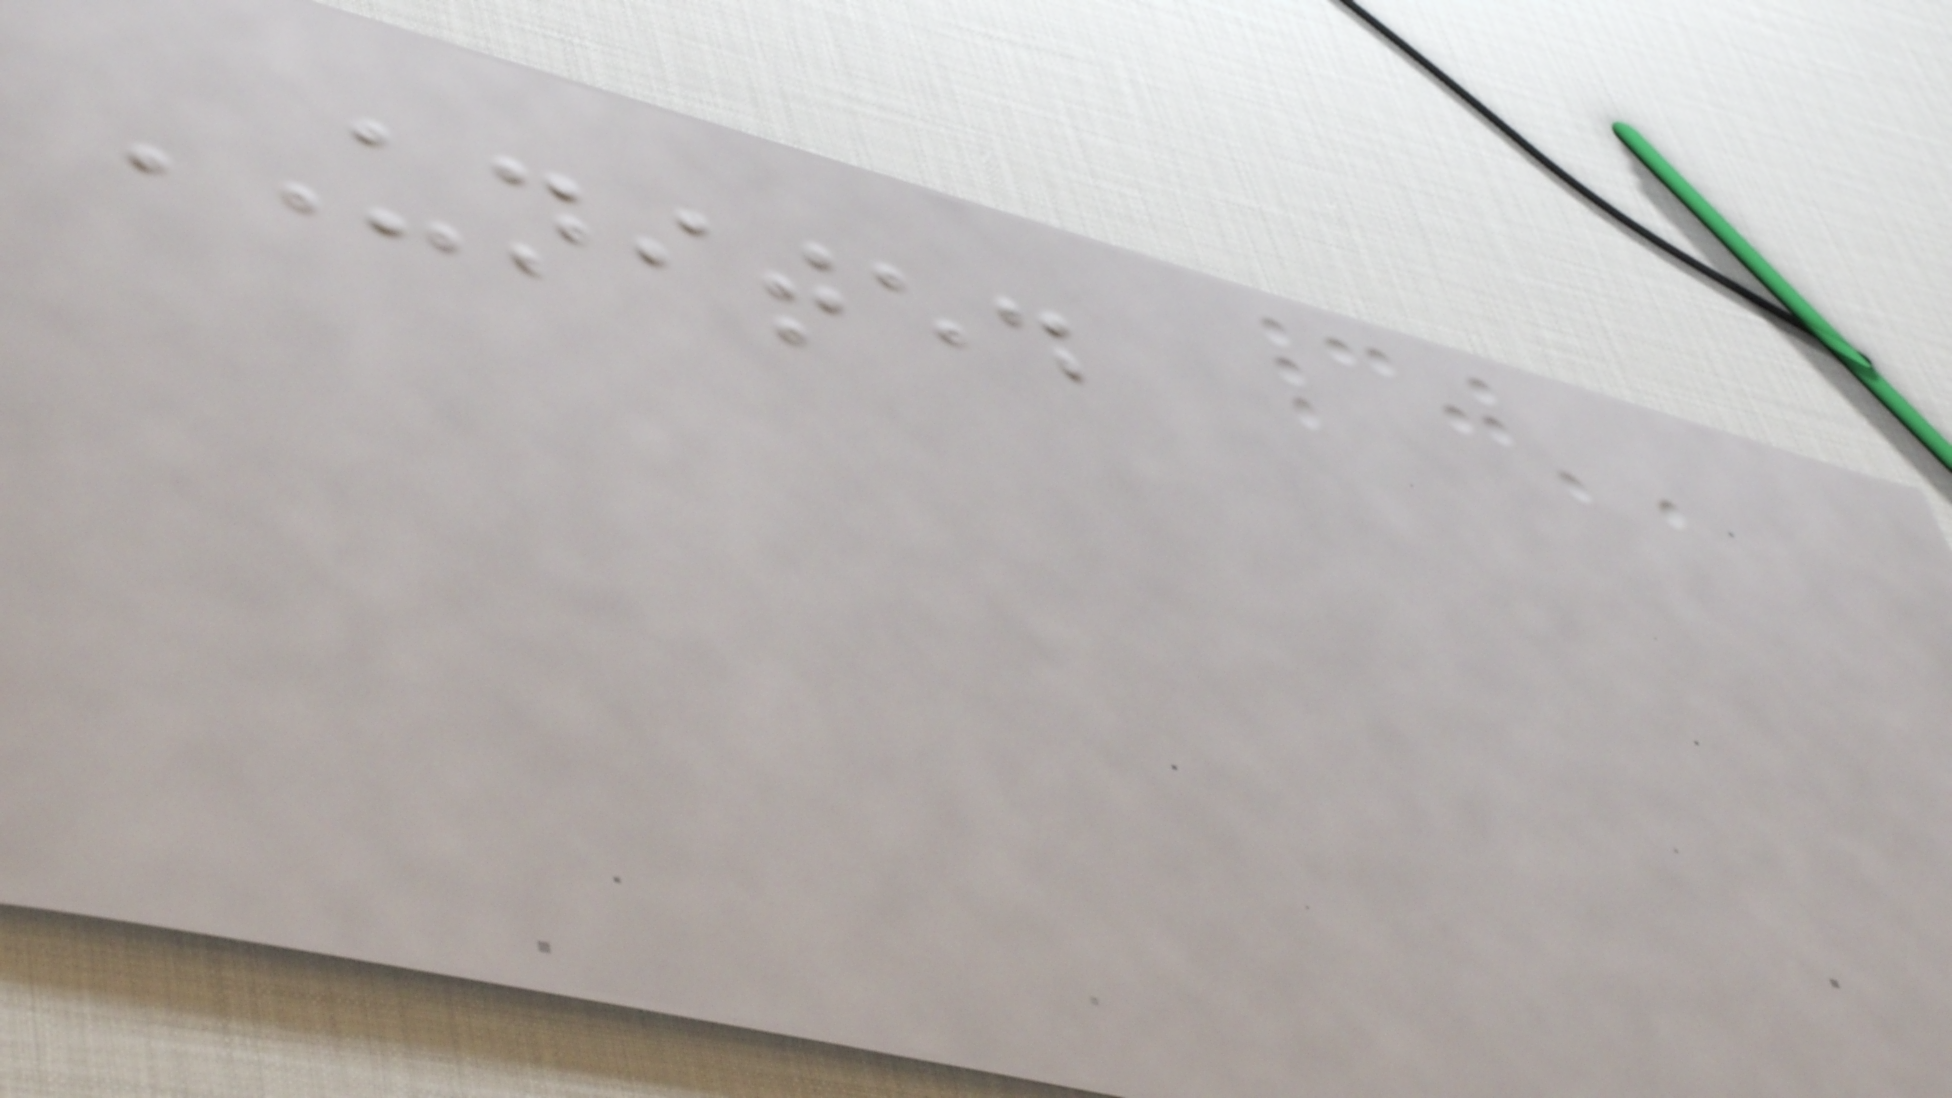UNITED
